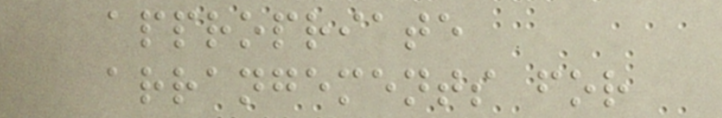appropriate
arrangements for
